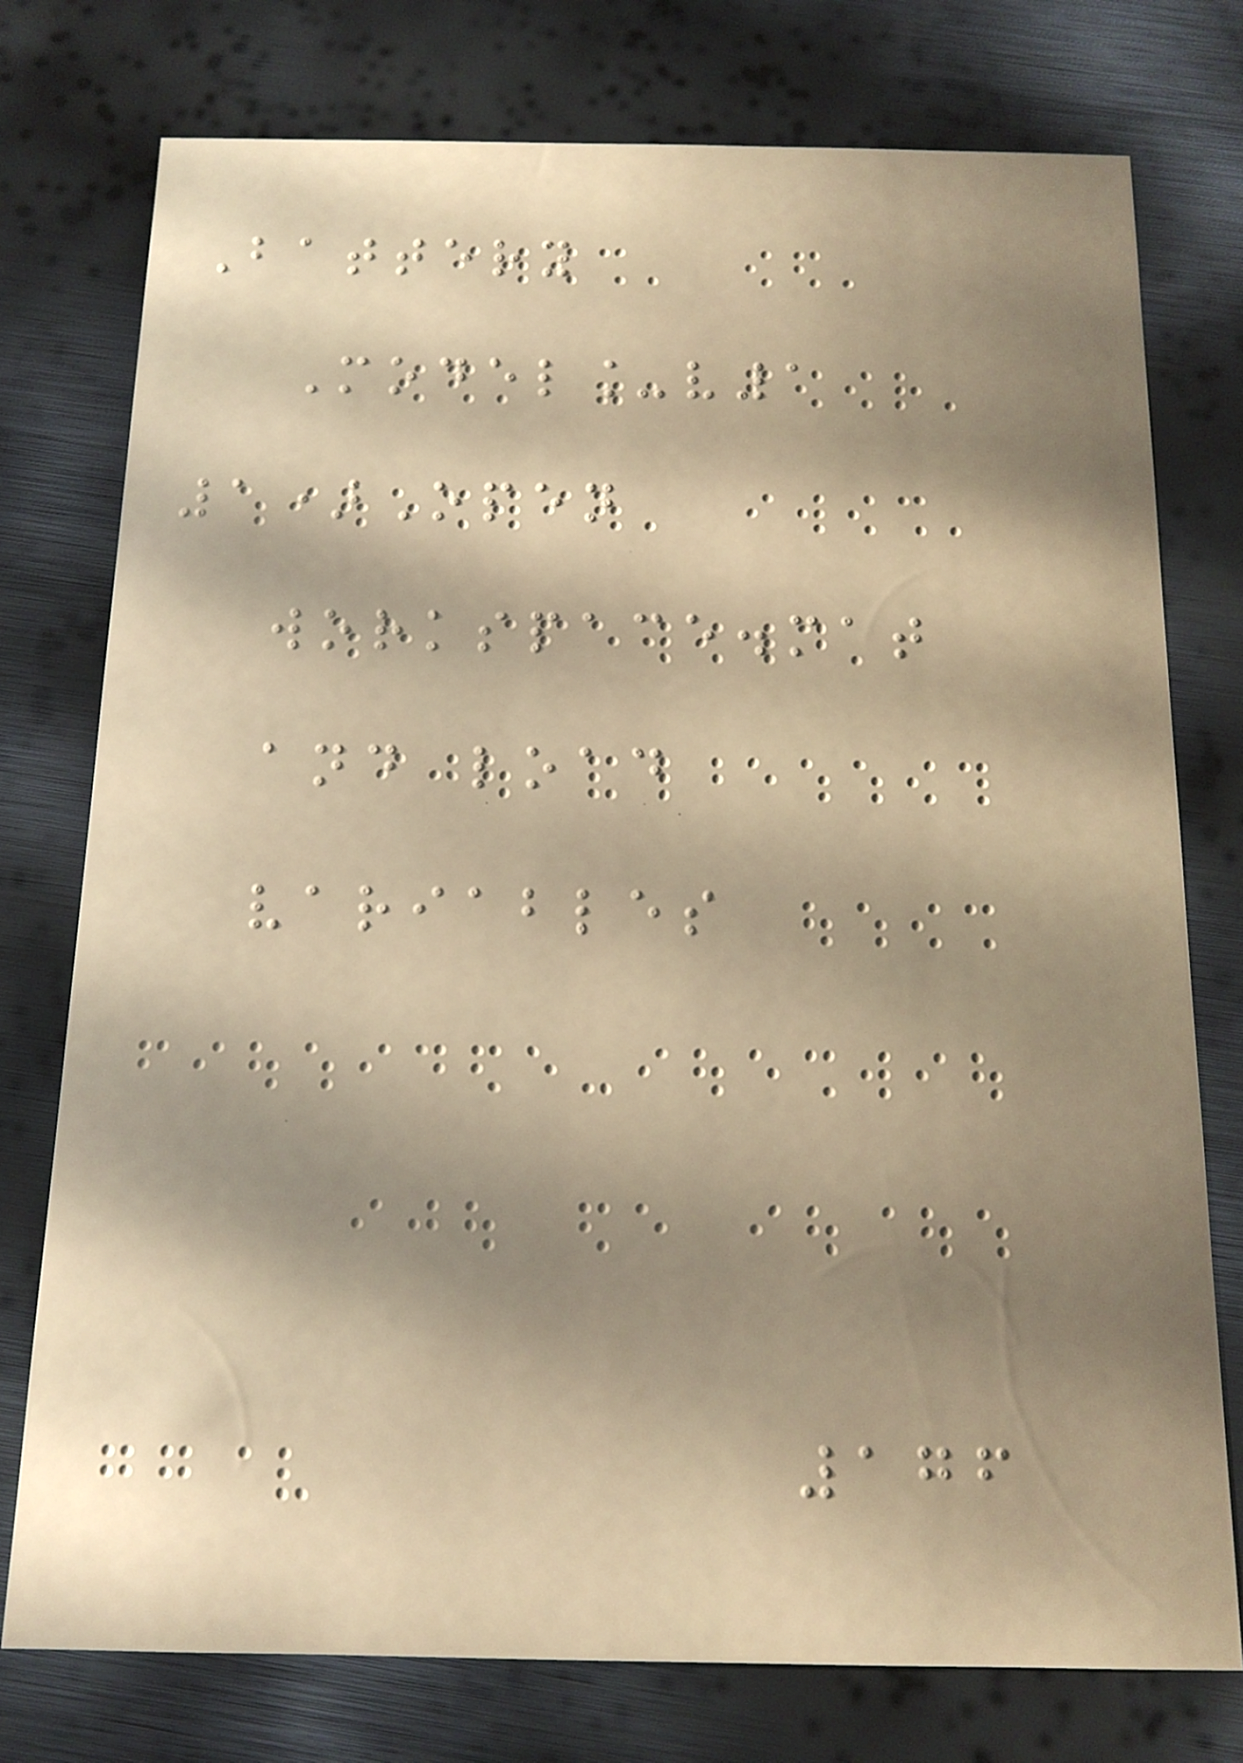Battery
Model_v1
1)Open
workspace.mat
and load
variables
176
